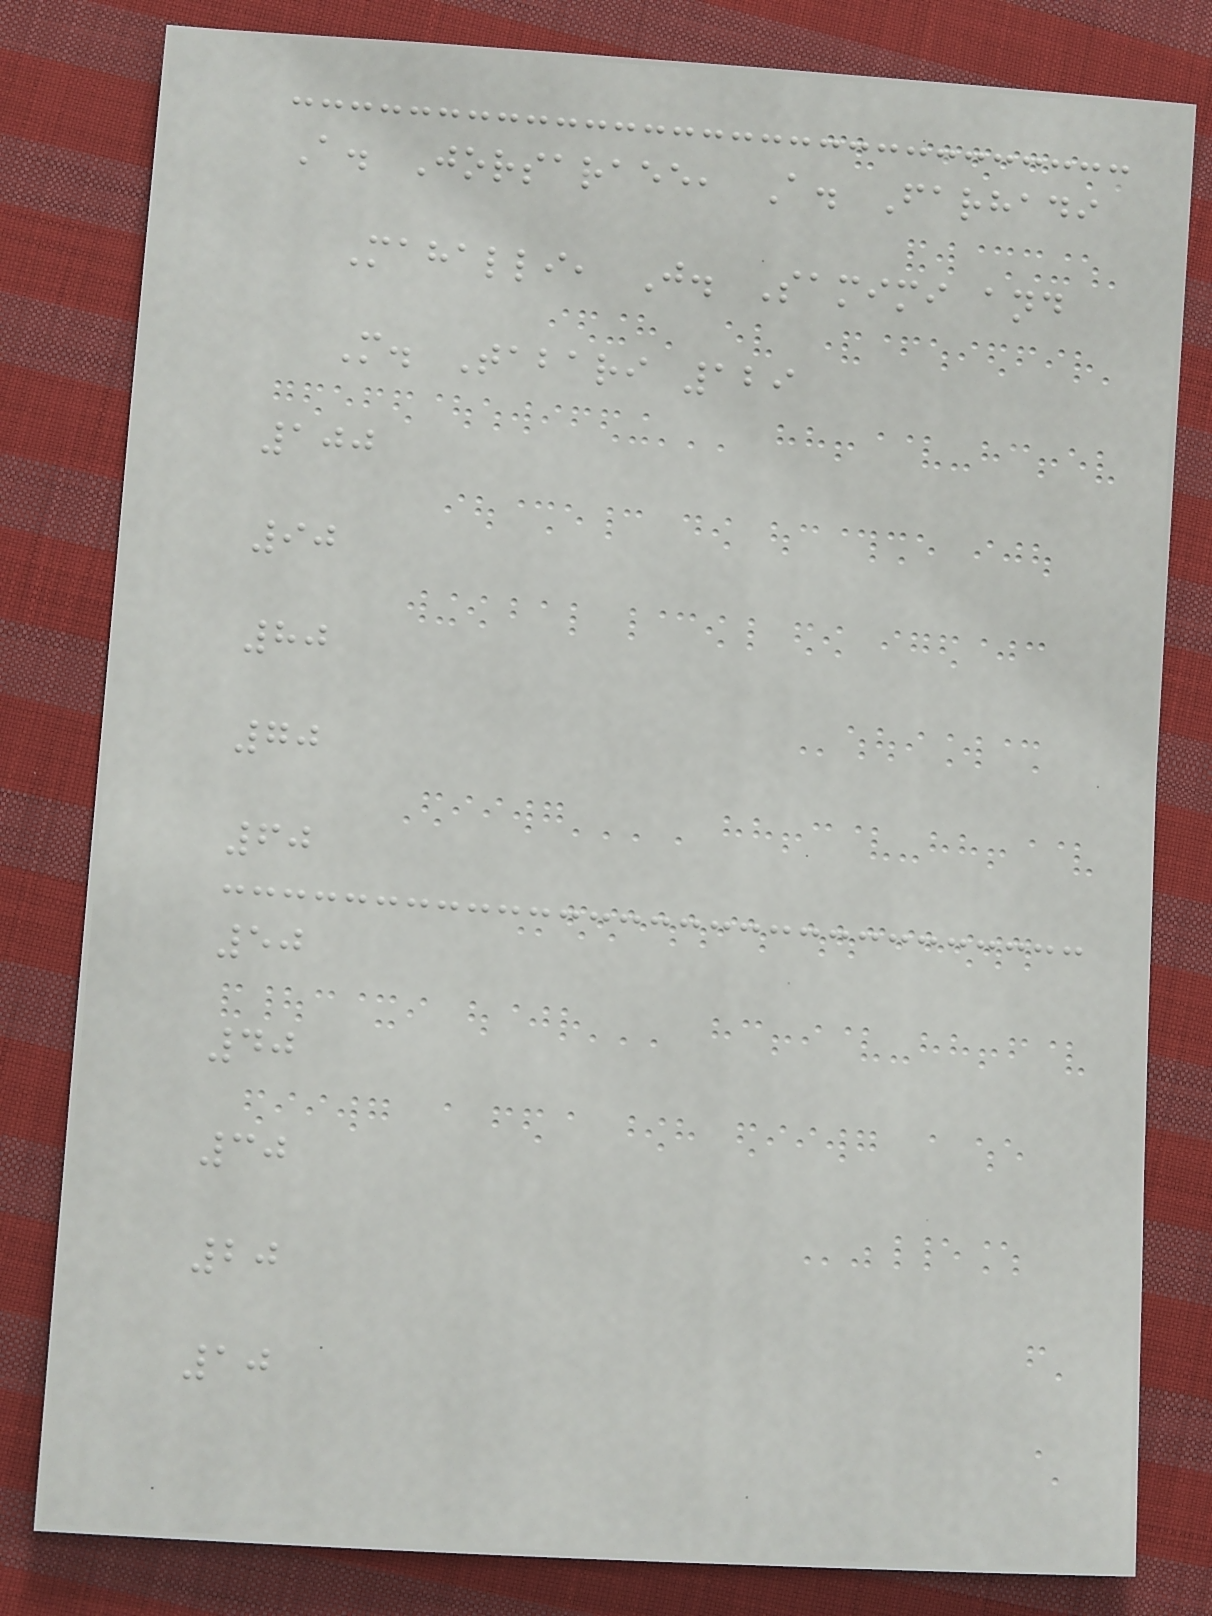A. Jorsaraee, A. Farhadi
Mahalli, J. Samimi and
M. Tabari 129
100
90
80
70
60
50
40
30
20
10
